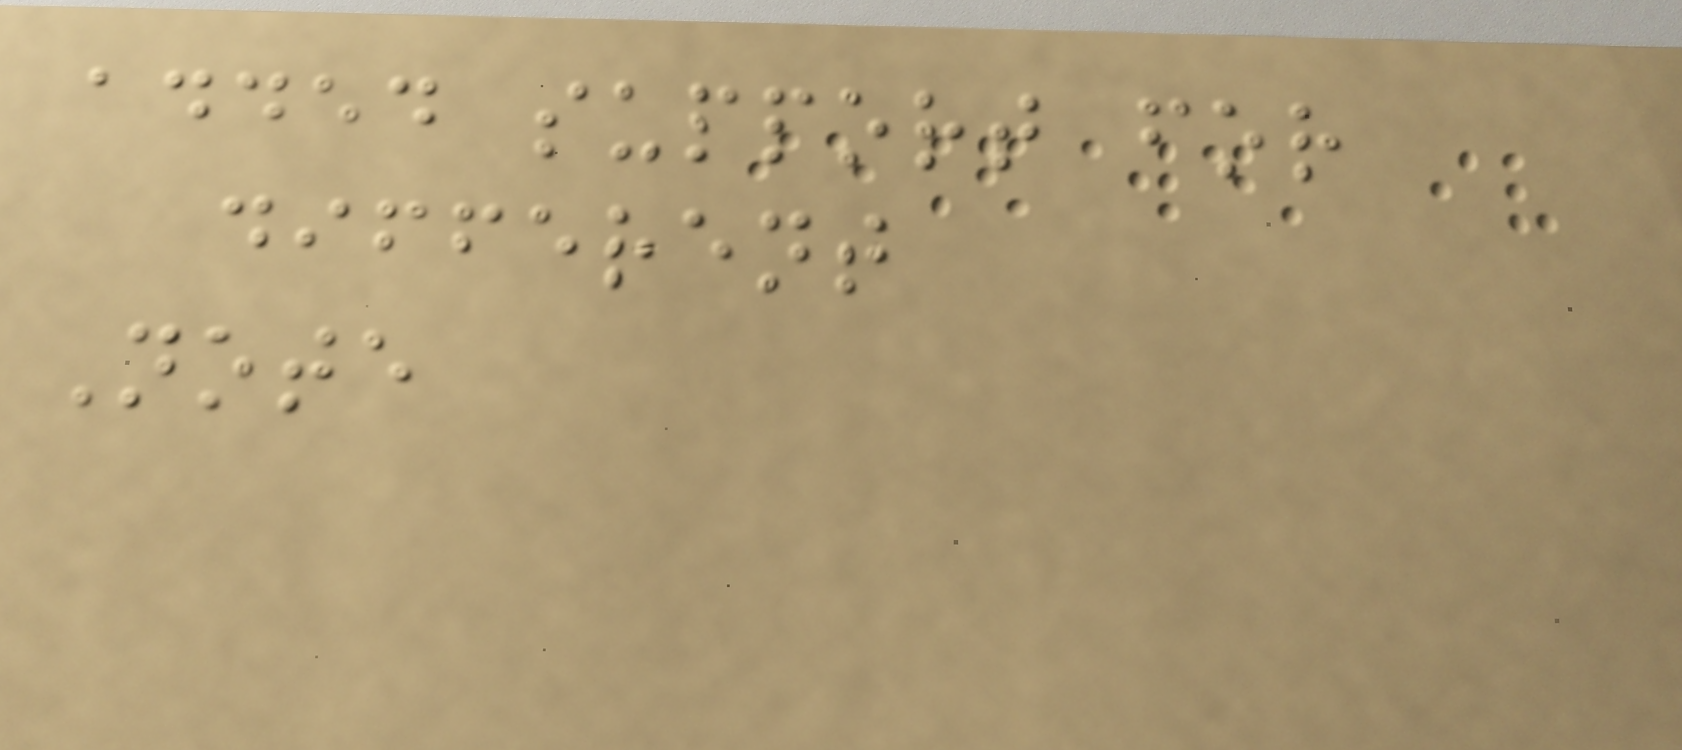added support for
different
Note
